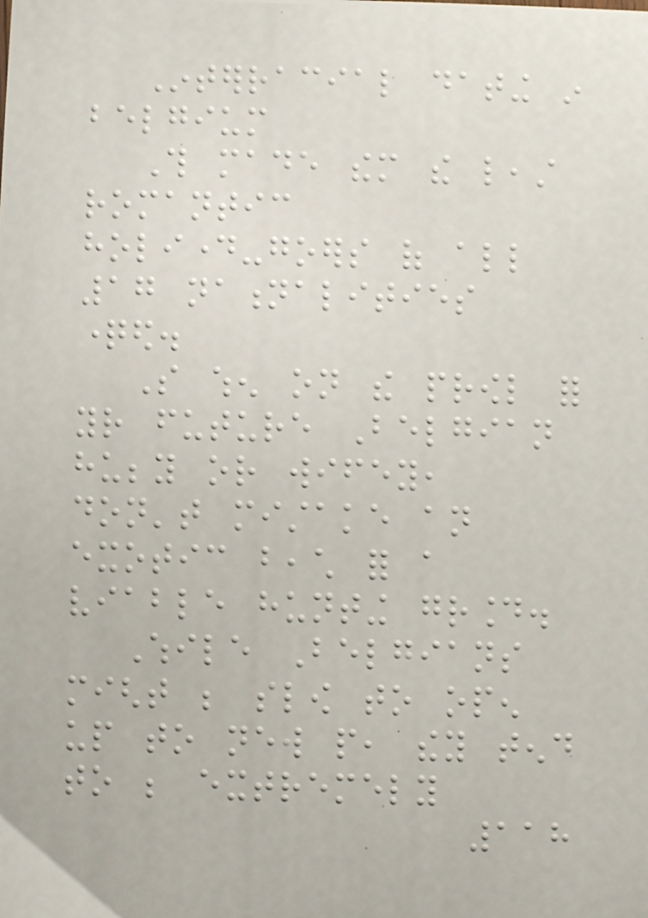Interracial dating in
belgium
This made them the least
romantic
holiday-goers of all
17 nationalities
questioned.
So when on the prowl for
your future Belgian
hubby or wifey,
don't mistake an
exotic beach for a
viable hunting ground.
While Belgians
might be slow to open
up to new people, they tend
to be extremely
118
